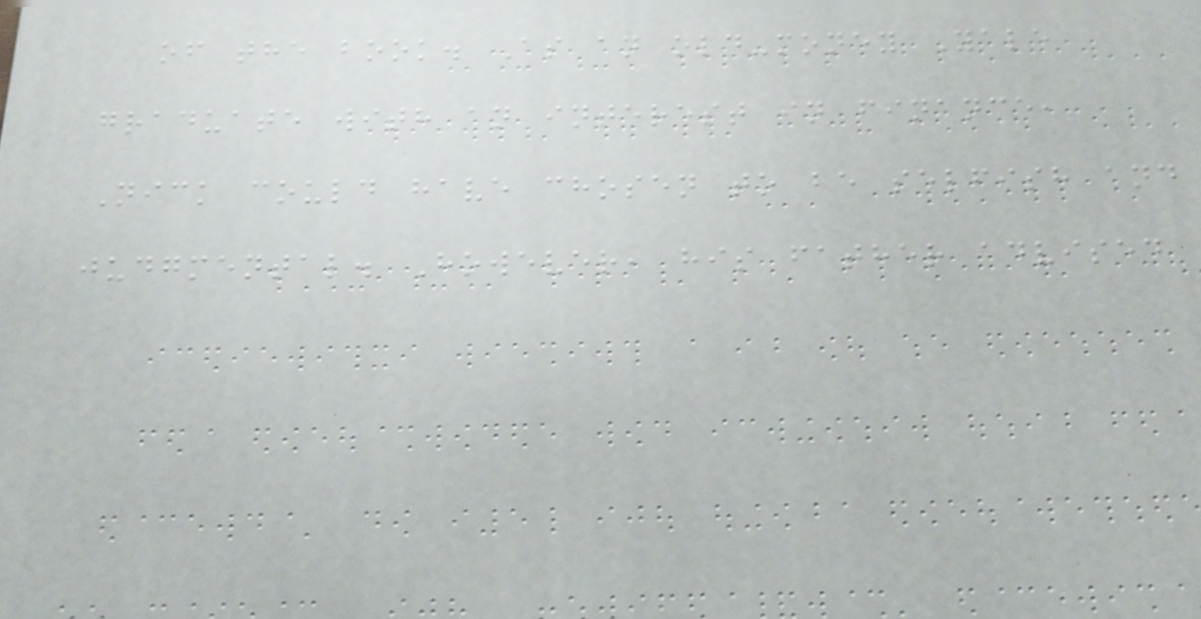of the book. As an old-money Yale
graduate with an interest in finance,
Nick could have chosen to be selfish and
judgmental. However, his father advised
